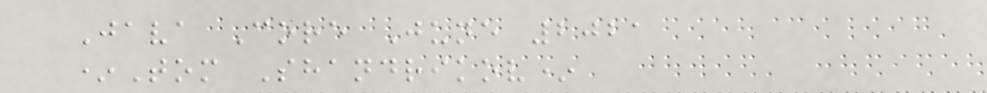Java Core June 2021
*Tom Shandrikov*
